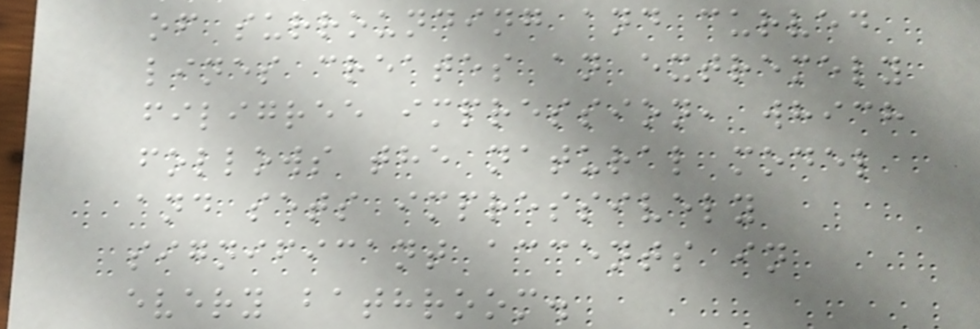of surrounding and curved
lines creates an extremely
filigree impression, which
follows the natural model
and sets impressively
significant accents in
every bathroom.
